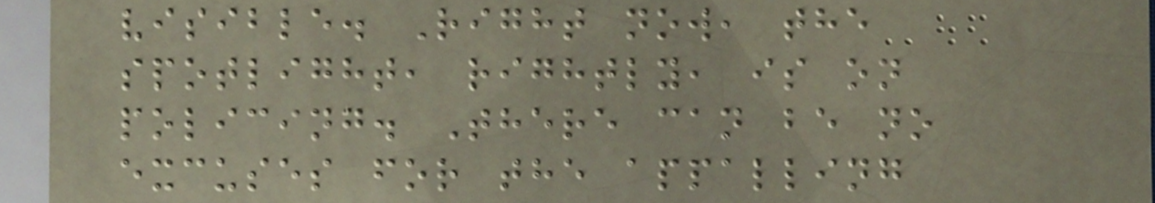visible. Right now, the
spotlight, rightly, is on
policing. There can be no
excuses for the appalling
